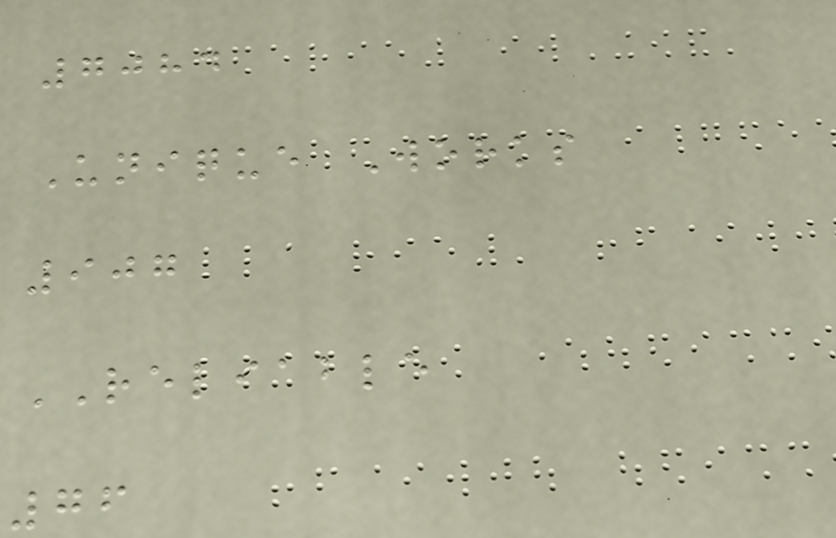7084
Unique Works
907
RELIABLE
76
